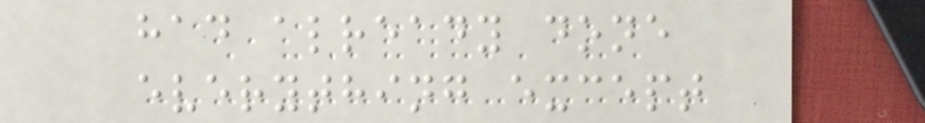had already done
everything except
